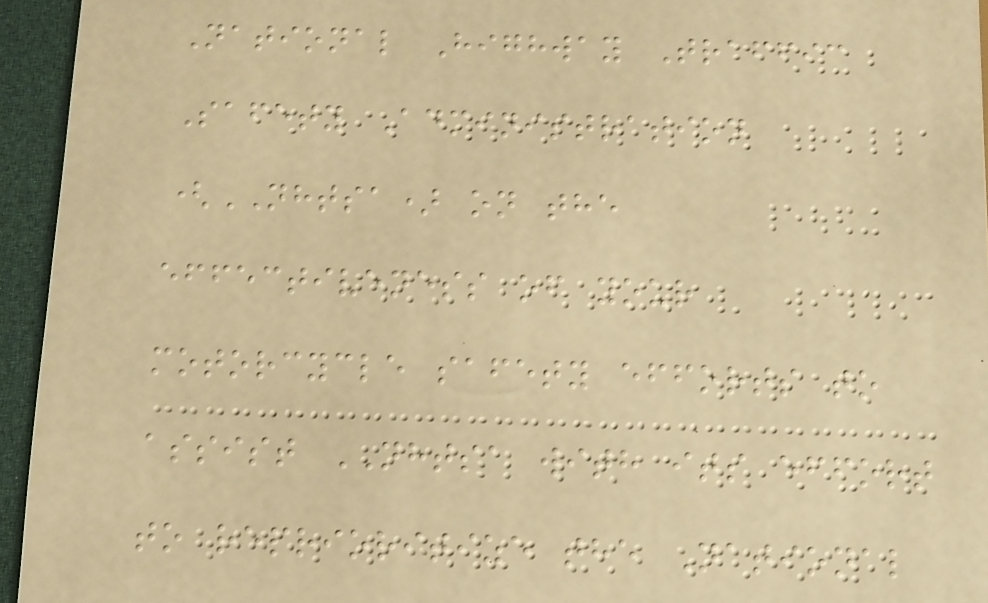National Highway Traffic
Safety Administration
(NHTSA) on the
effectiveness of your
motorcycle safety efforts to
assist NHTSA with its effort
to reprioritize the National
